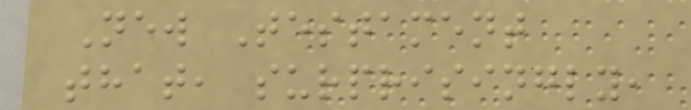New Testament
that, surprisingly,
